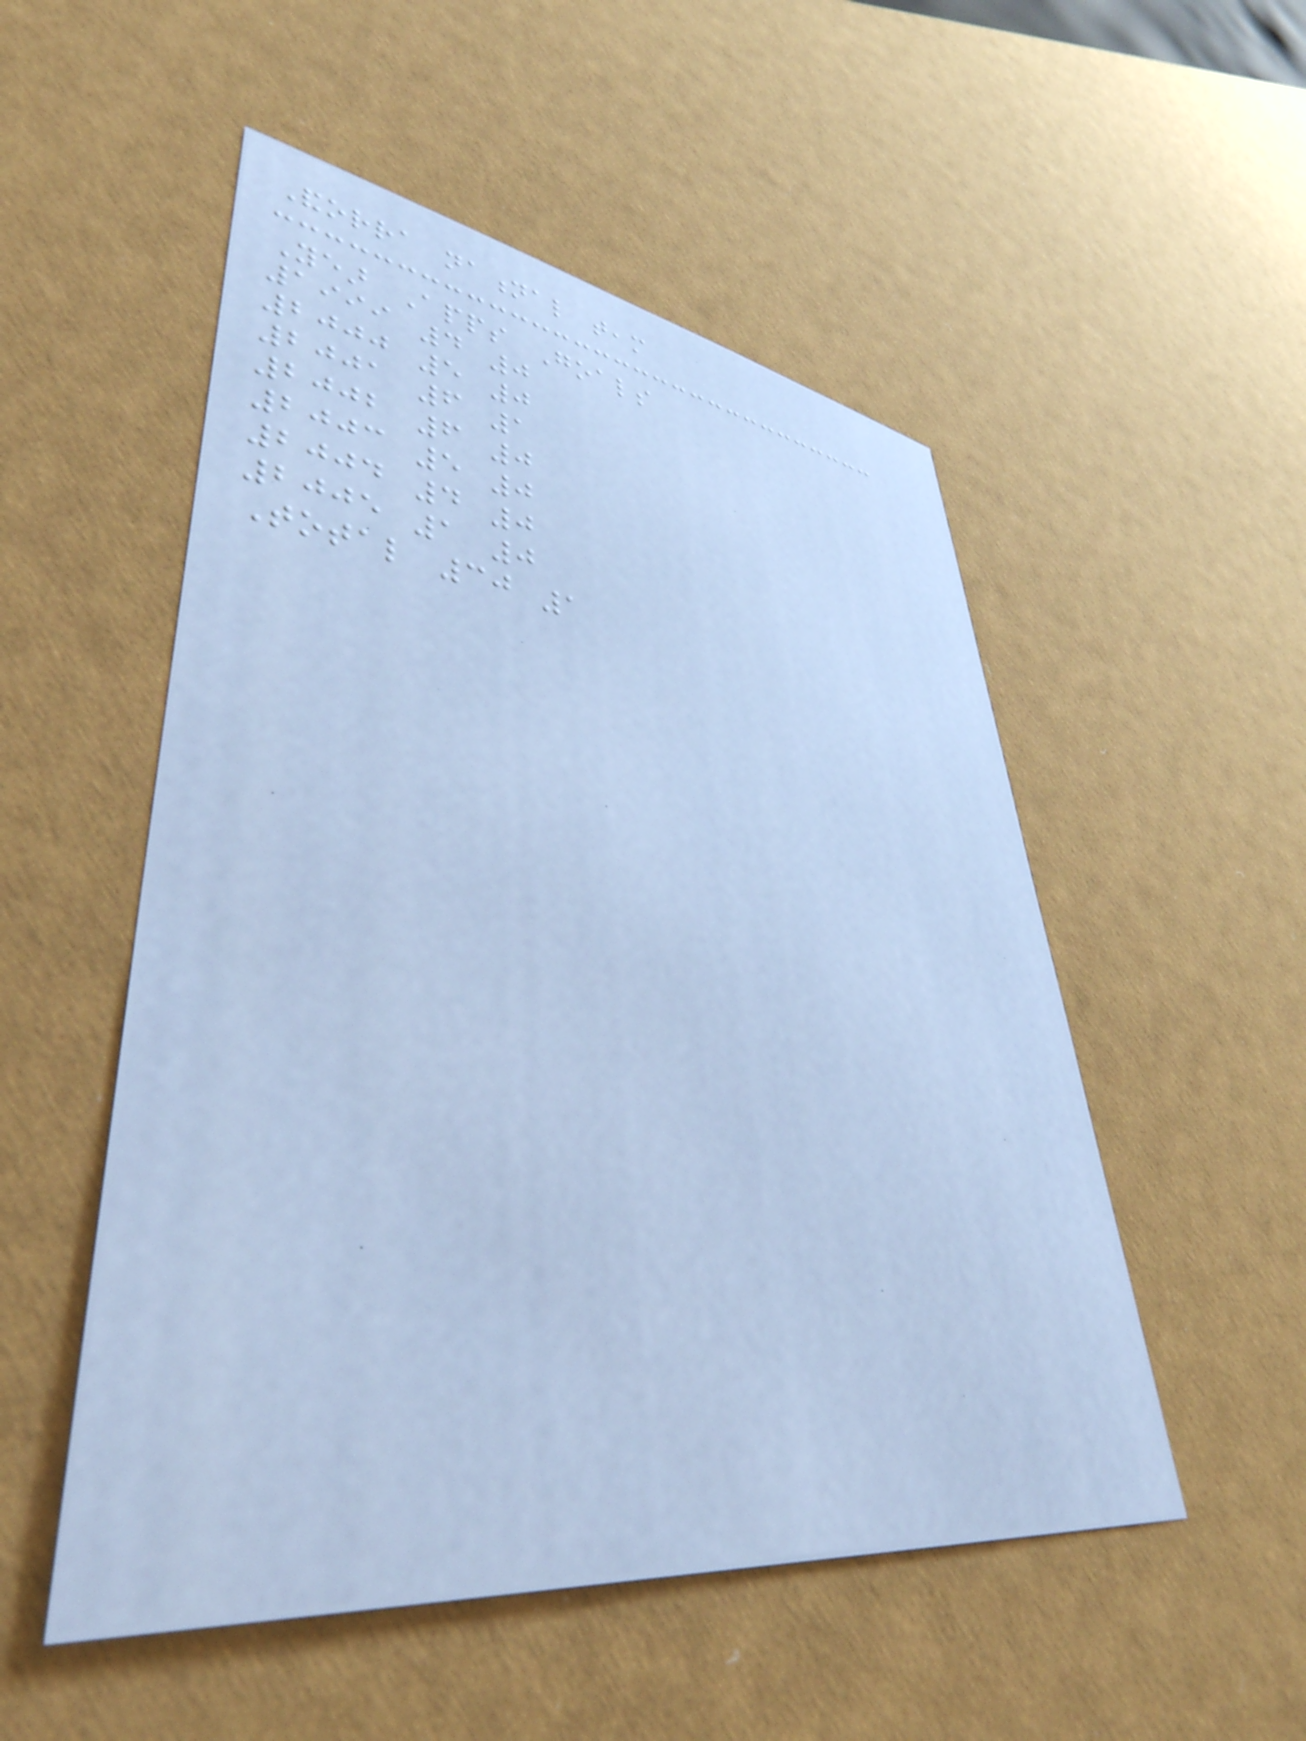Andorra national team
Year Apps Goals
1999 4 0
2000 5 0
2001 6 1
2002 6 0
2003 5 0
2004 4 0
2005 1 0
Total 30 1
